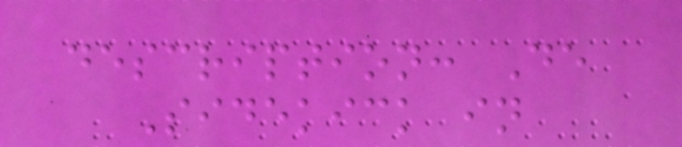description: De
Sidekick in
